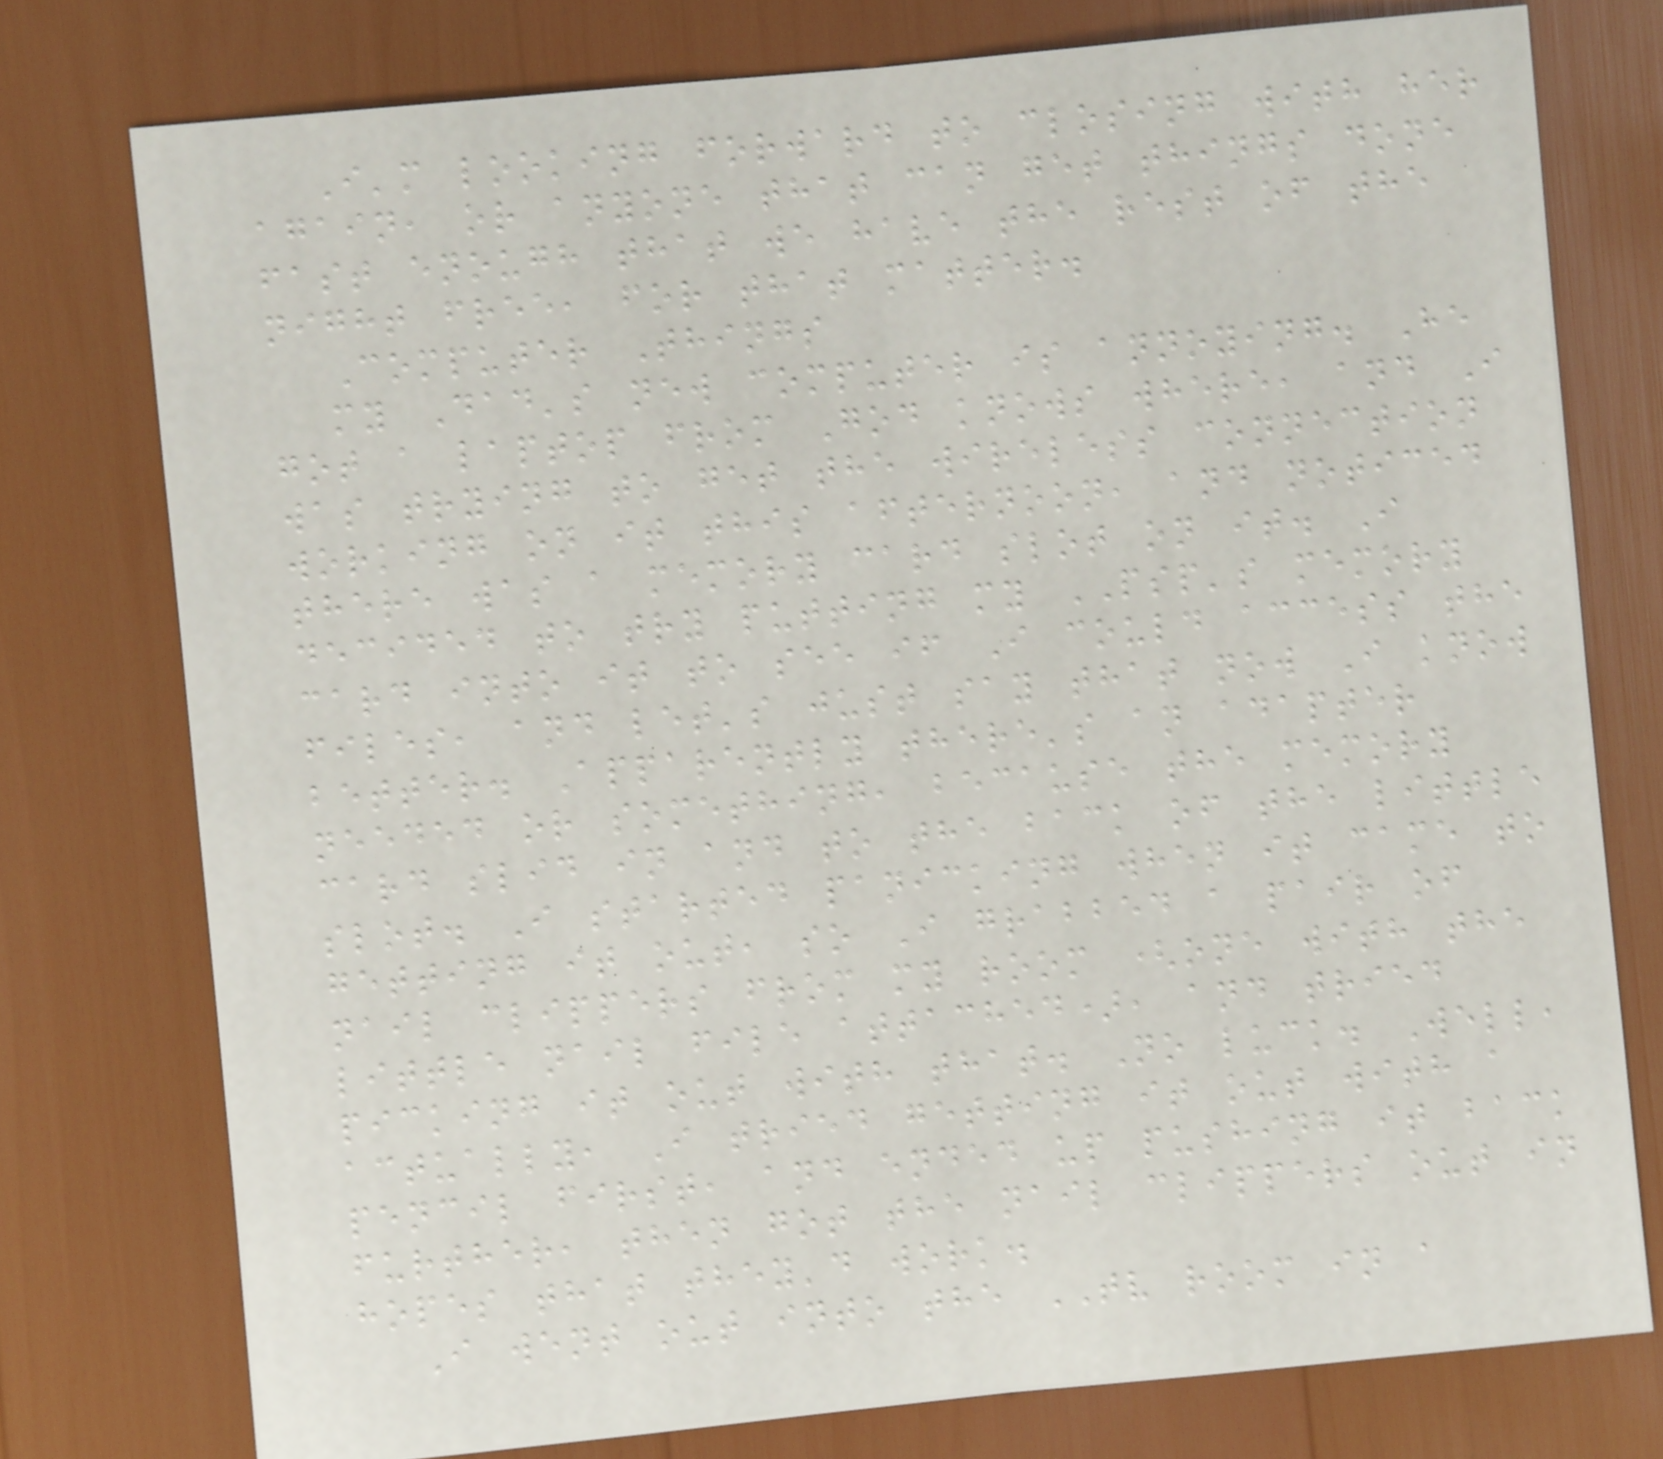I'm looking forward to closing with her
again, or anyone that can get things done
fast enough that we have the rest of the
night free, for that matter.
Computer Things
my Dad's new computer is annoying. He
got a laptop from God knows where, and I
was trying to get the wireless connection
working on it this afternoon, and noticed
there was a memory card slot on it. I
decided to try putting my PSP's memory
card into it to see if I could access the
files, and let's just say that now I know
better. Apparently there's an adapter
needed or something, because the memory
card slid in and to the back of the little
slot. I started panicking when it came to
getting it out, so I grabbed a pair of
nail clippers from my room (one with the
little nail file attached), and tried
picking it out with that. No luck. Well,
actually, I tried getting it out with a
pencil first, and ended up pushing it back
further, then got the nail clippers out in
hopes that they'd work.
I went out into the TV room in a
